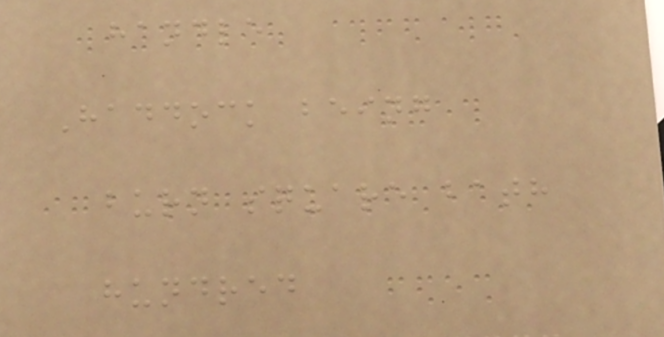handle
Haddock being
burn square bath
hundred
